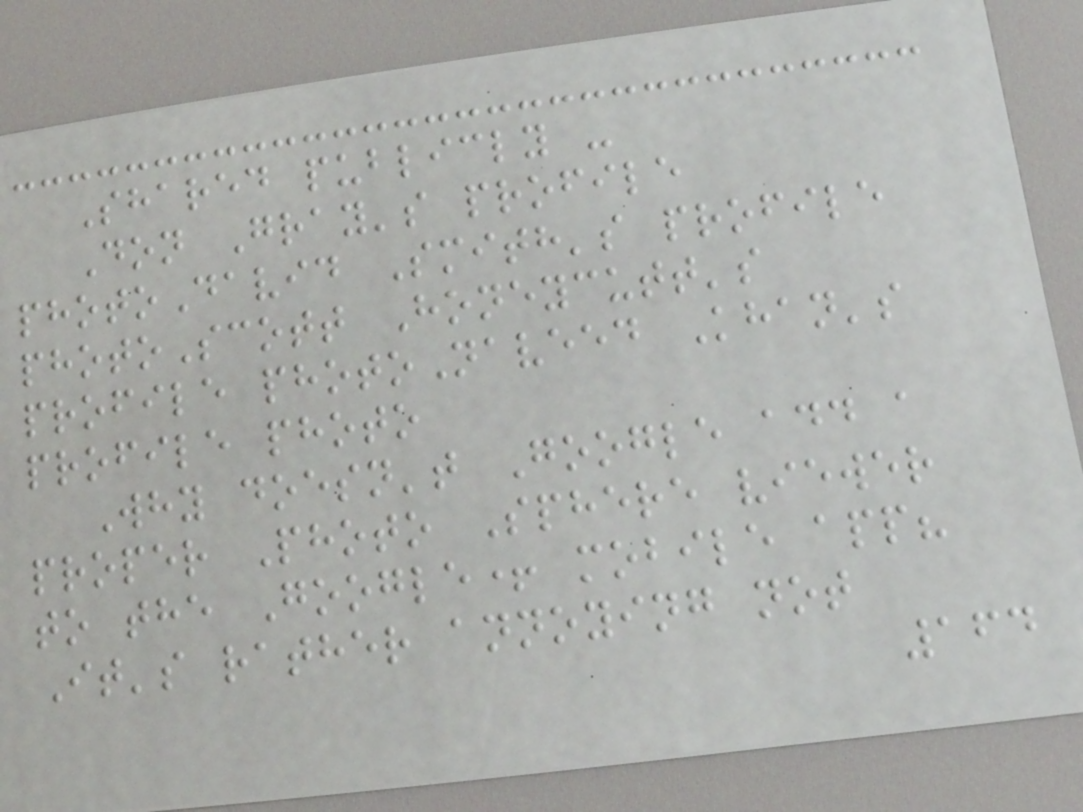Shared publicly -
Don Gray's profile
photoDavid Smith's profile
photoScott Honeycutt's
profile photoNaveed Khan's
profile photo
Why doesn't Google add a
proper Photo Sphere viewer
to the Google+ mobile app?
It's rather annoying not
164
